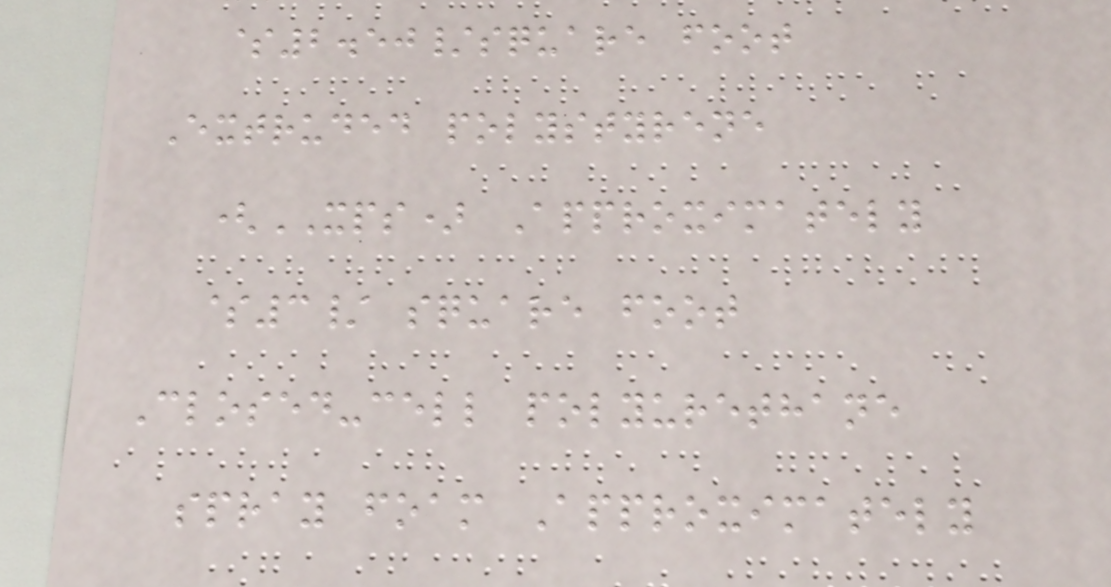$2.50/square foot
Extruded polystyrene
(XPS) Approximately
$3/ square foot
Closed-cell polyurethane
spray foam Approximately
